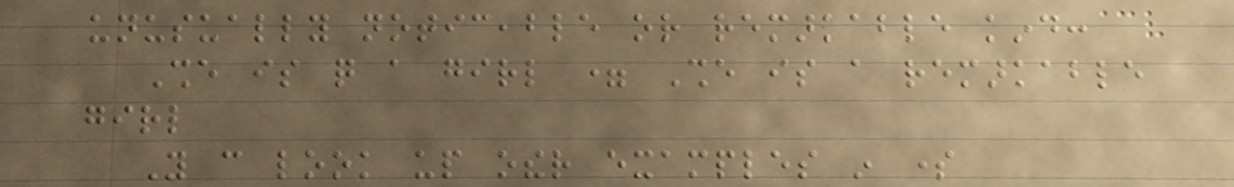unusually noticeable or remarkable kind:
She is quite a girl = She is a remarkable
girl
You can look up other examples in some
